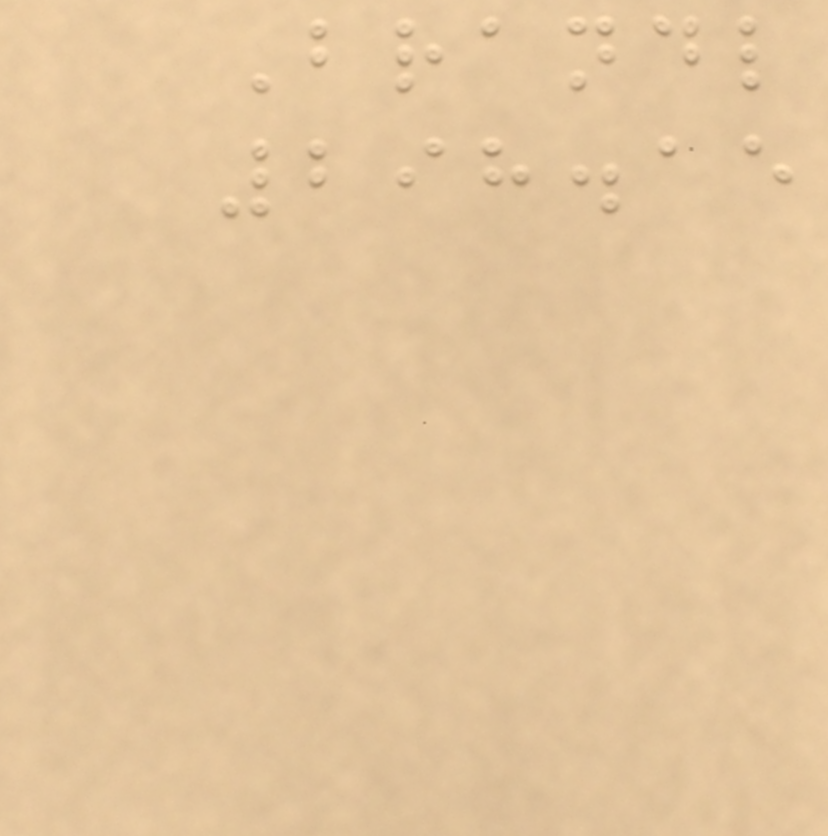Brandl
298.15
